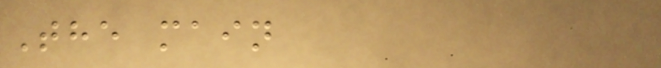The main
